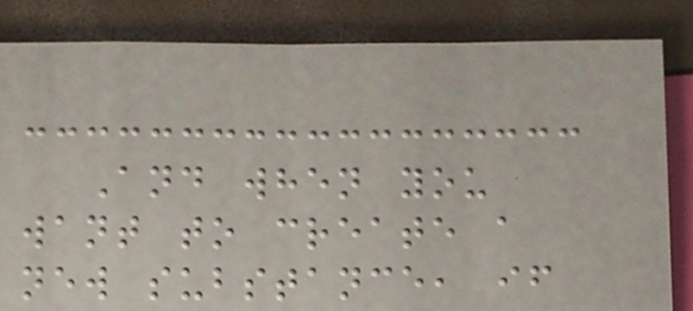And when you
want to create a
new substance, if
